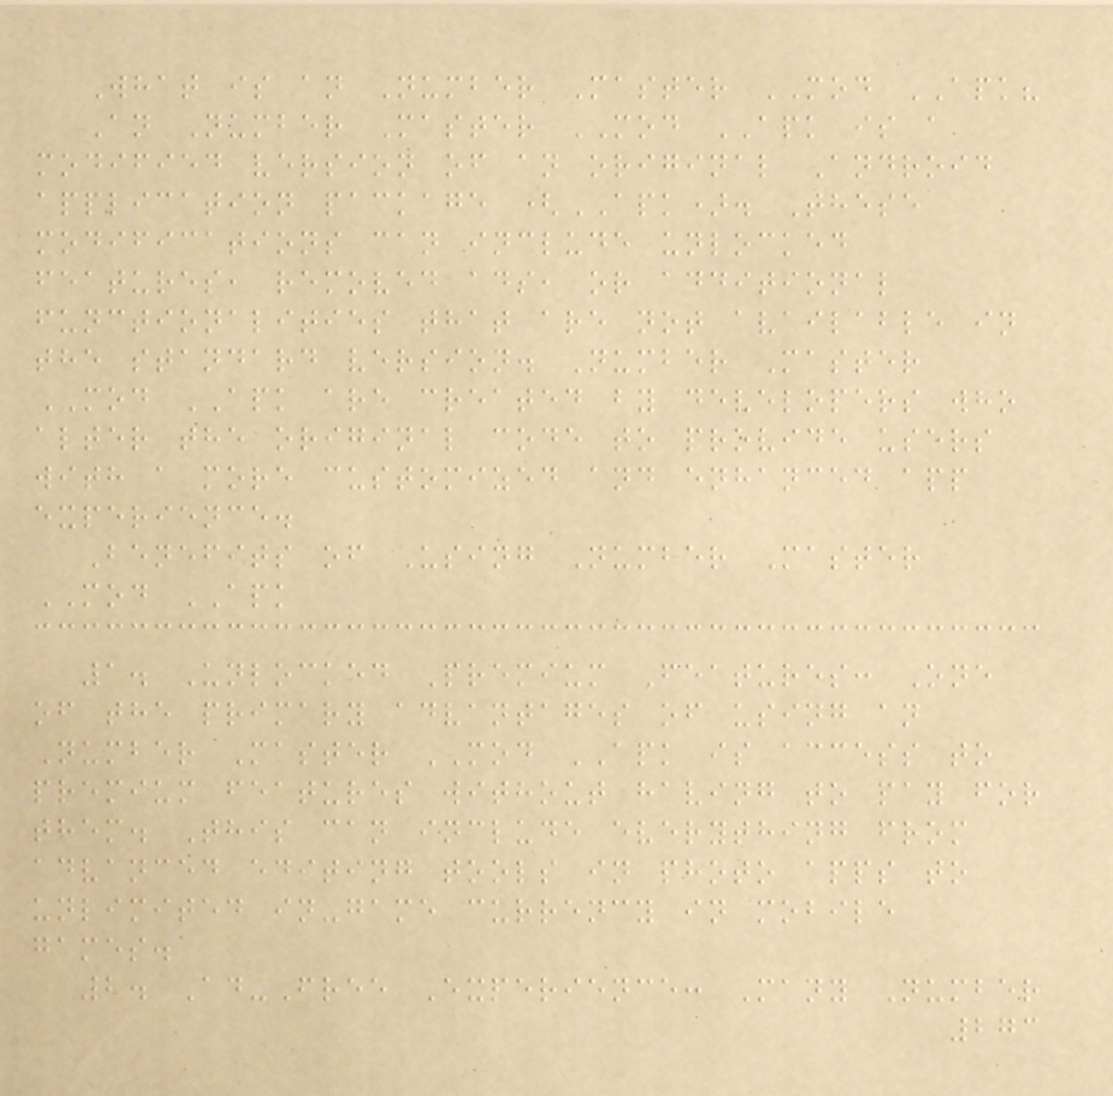What is an Number Master MOD APK?
An Number Master MOD APK is a
modified version of an original Android
application package (APK). These
modifications can include unlocked
features, removed ads, or additional
functionalities that are not available in
the standard version. Number Master
MOD APK are created by developers who
alter the original code to provide users
with a more customized and enhanced app
experience.
Benefits of Using Number Master
MOD APK
1. Unlocked Premium Features: One
of the primary advantages of using an
Number Master MOD APK is access to
premium features without having to pay for
them. This can include everything from
advanced editing tools in photo apps to
unlimited in-game currency in mobile
games.
2. Ad-Free Experience: Many Number
273
